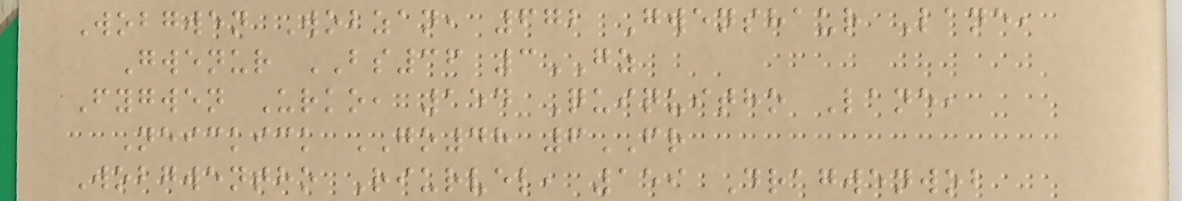Wobgwen Wobzan, 672 Gwenshaur Lane,
Gwenur BS36 3GZ
Fygwen Urko, 154 Quiquitho Lane,
Neickick GO48 6FR
Wobgwentho Riurvel, 159 Dragwenwob
